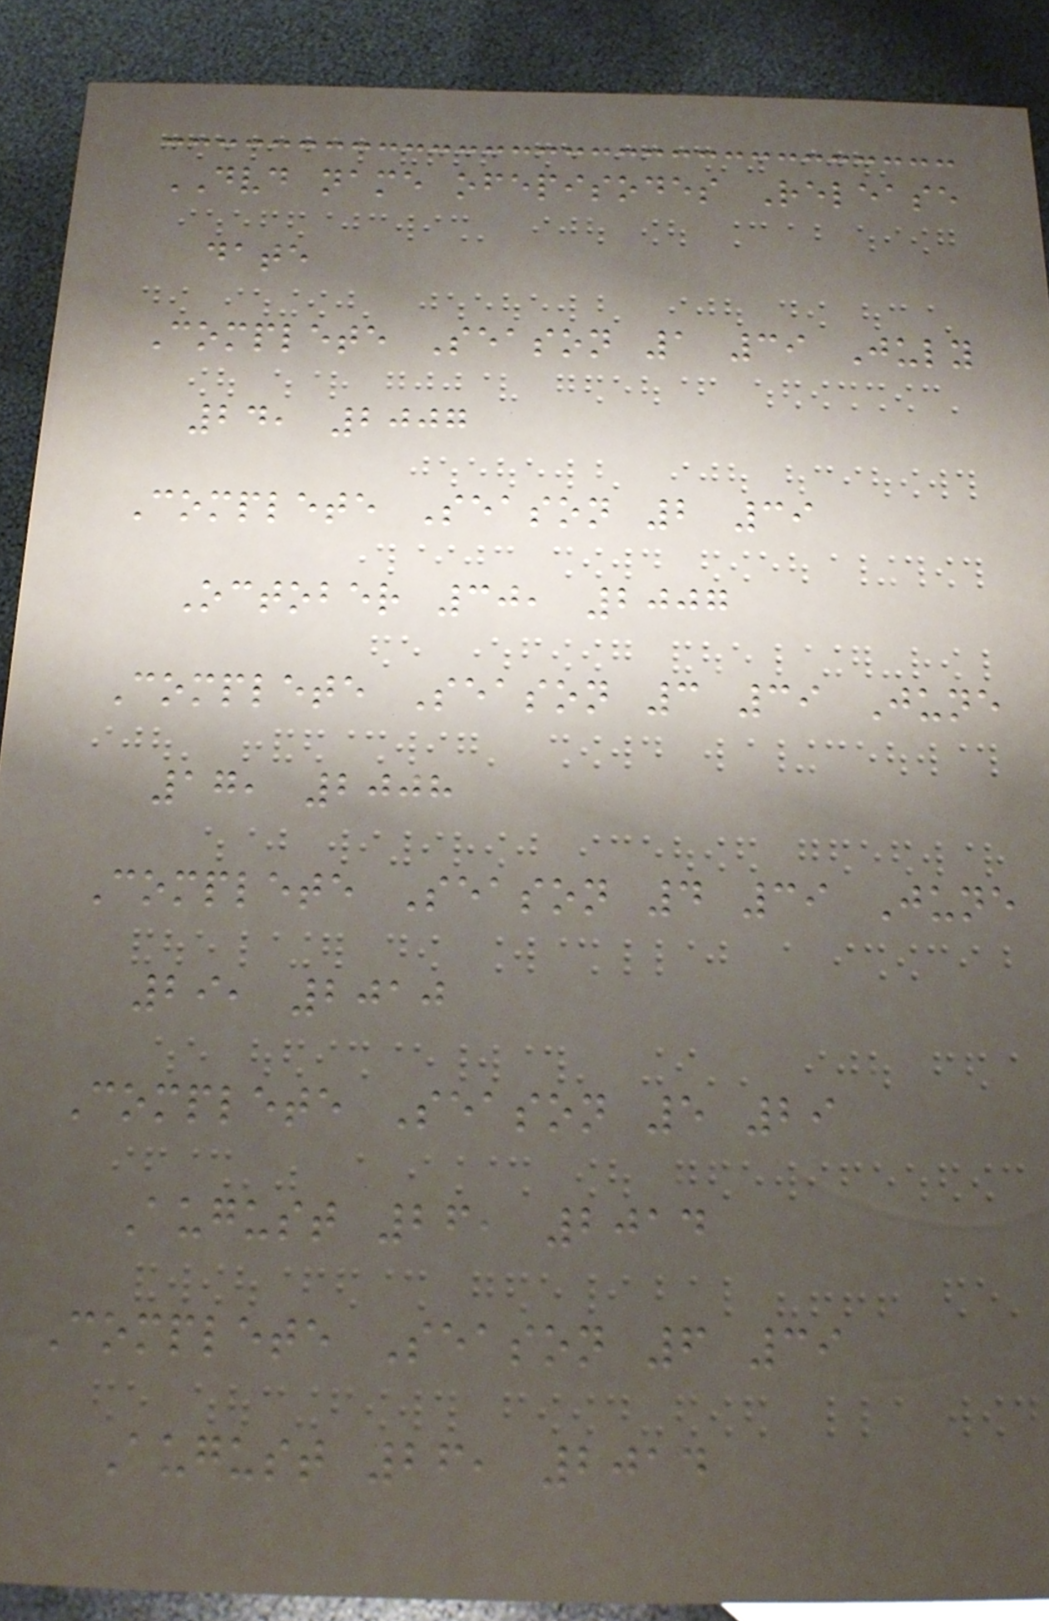DVD name ofepisodes Release
date
Complete Season 1 39 July
24, 2007
Complete Season 2 39
October 30, 2007
Complete Season 3 39 June
17, 2008
Complete Season 4 39 June
29, 2010
Complete Season 5 29
August 26, 2014
Complete Season 6 39
August 26, 2014
